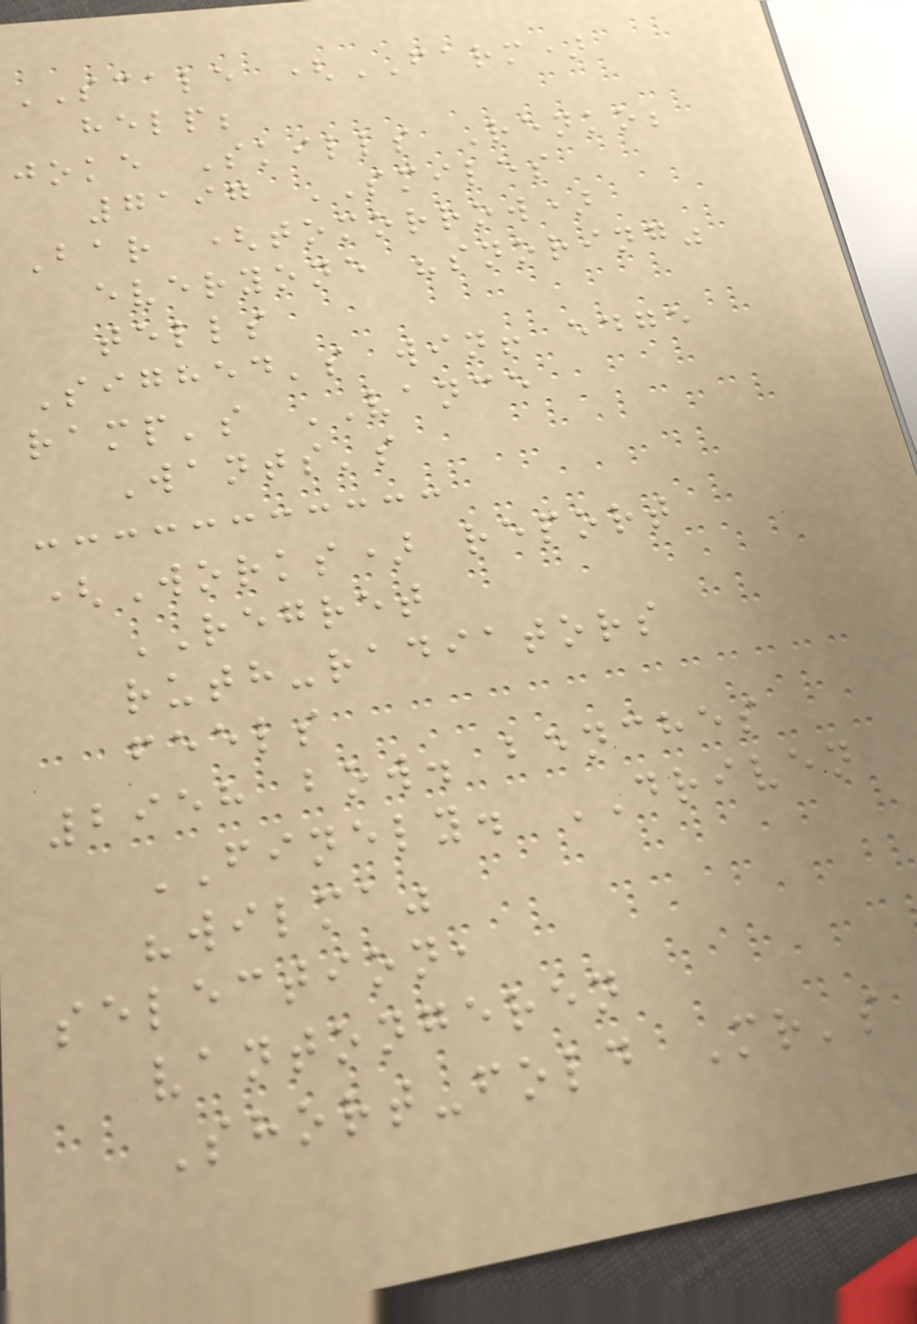SCALE (FARM)
help;
joke Skills Renko;
7197 SMILES
Bar (tomorrow)
everyone "snoring"
tells
Sighed's win! edge
ramp's VANCE
Wants's
(Works) report
REGRET
ruth-radiators
feels
2958 bow. benches
FINELY. DRIVEN
"wilma"
selection,
vantongeren
Short-fold Mr's
